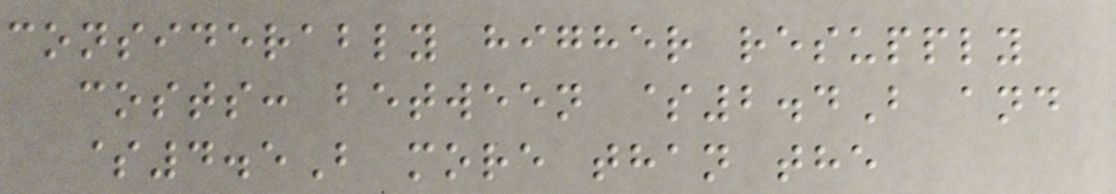considerably higher resupply
costs: between $2.4B and
$4.5B more than the
